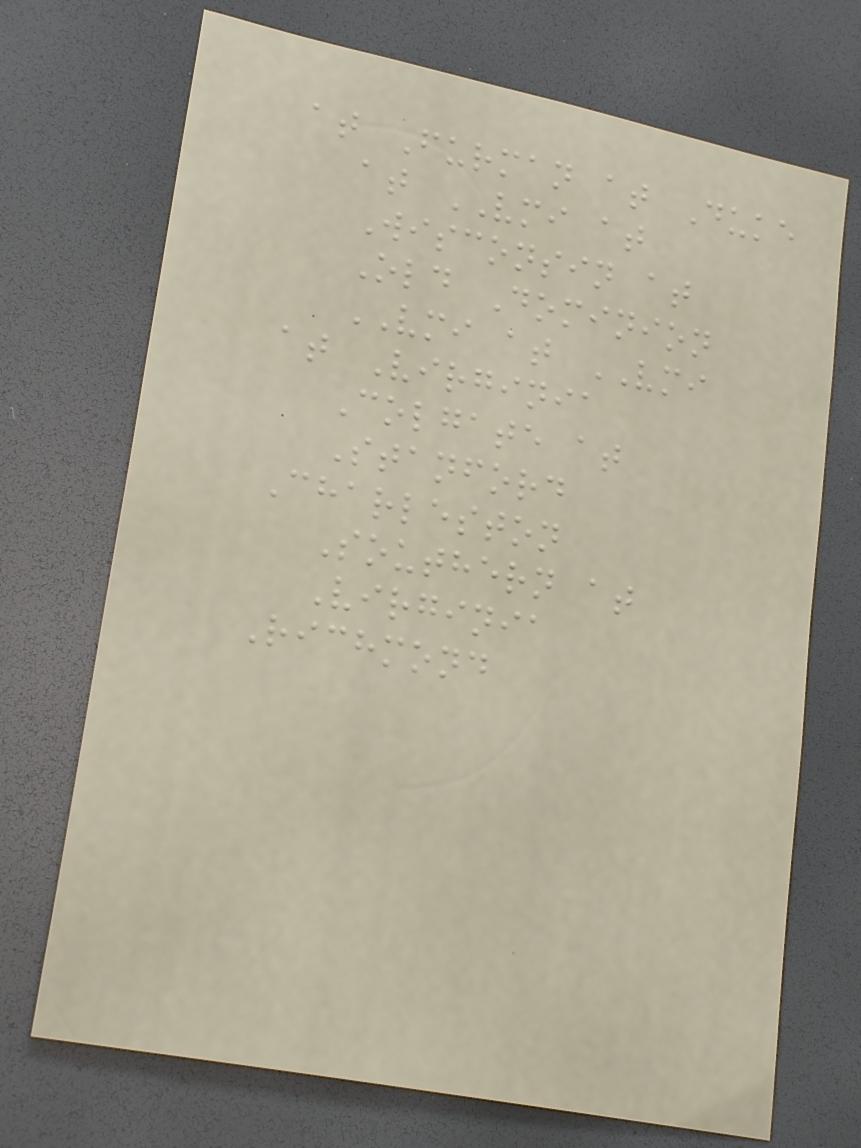at Furman at Duke
at VMI at
Wisconsin at
Old Dominion
VMI at VMI
at Virginia
Colgate at
Stanford
Charleston
Southern at
Virginia
Richmond
